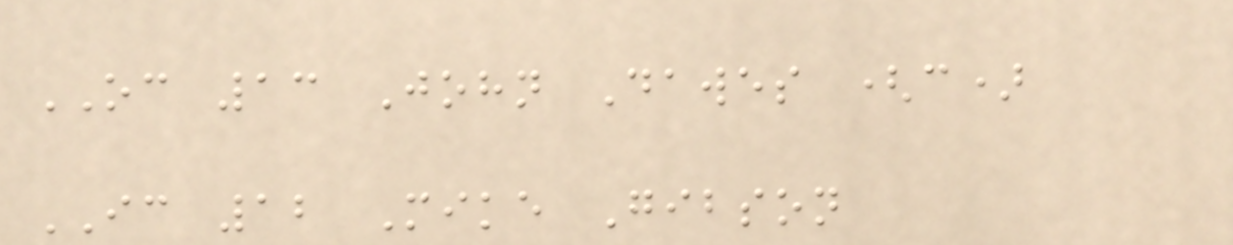OC 13 John Dawes (c)
IC 12 Mike Gibson
